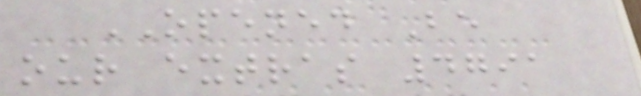OPENED Be
our extras 4791
